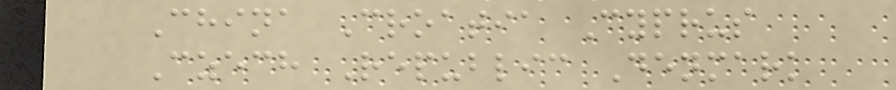China Croatia Cyprus
Czech Republic Denmark
